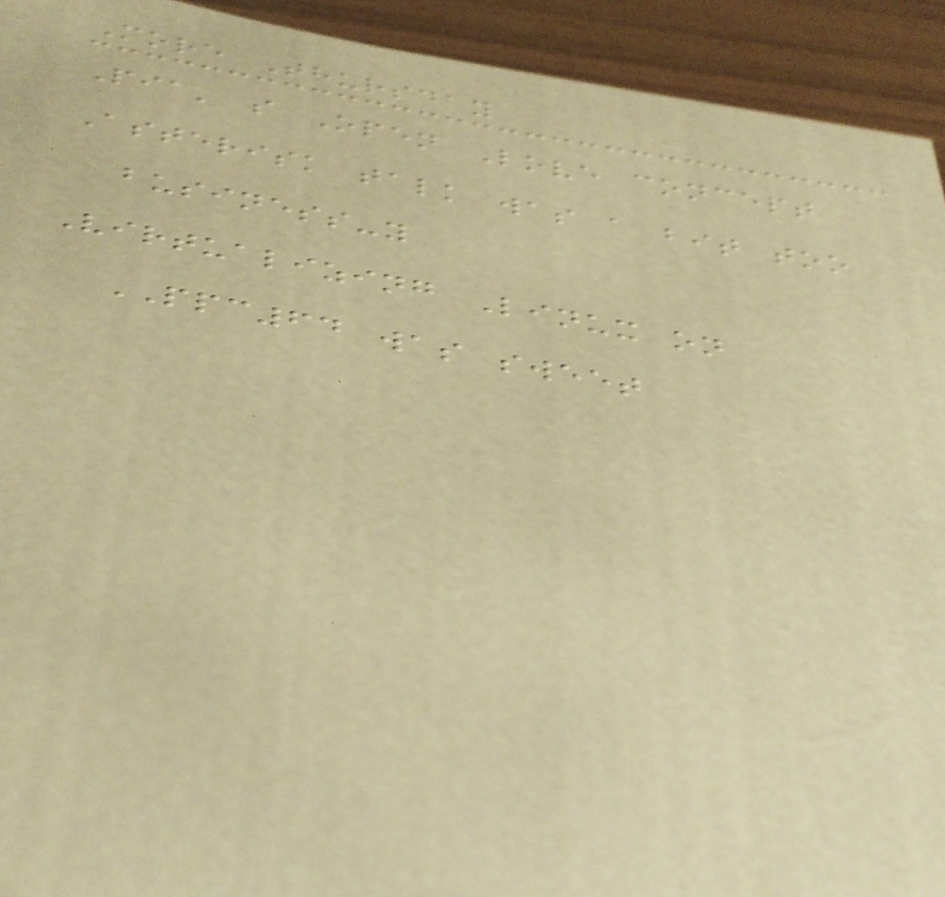More Thursday
Pia' s Open Love concept
Asterisk talk was a bit too
business-y
Virtualizing Linux on
PPC64 was sweet
